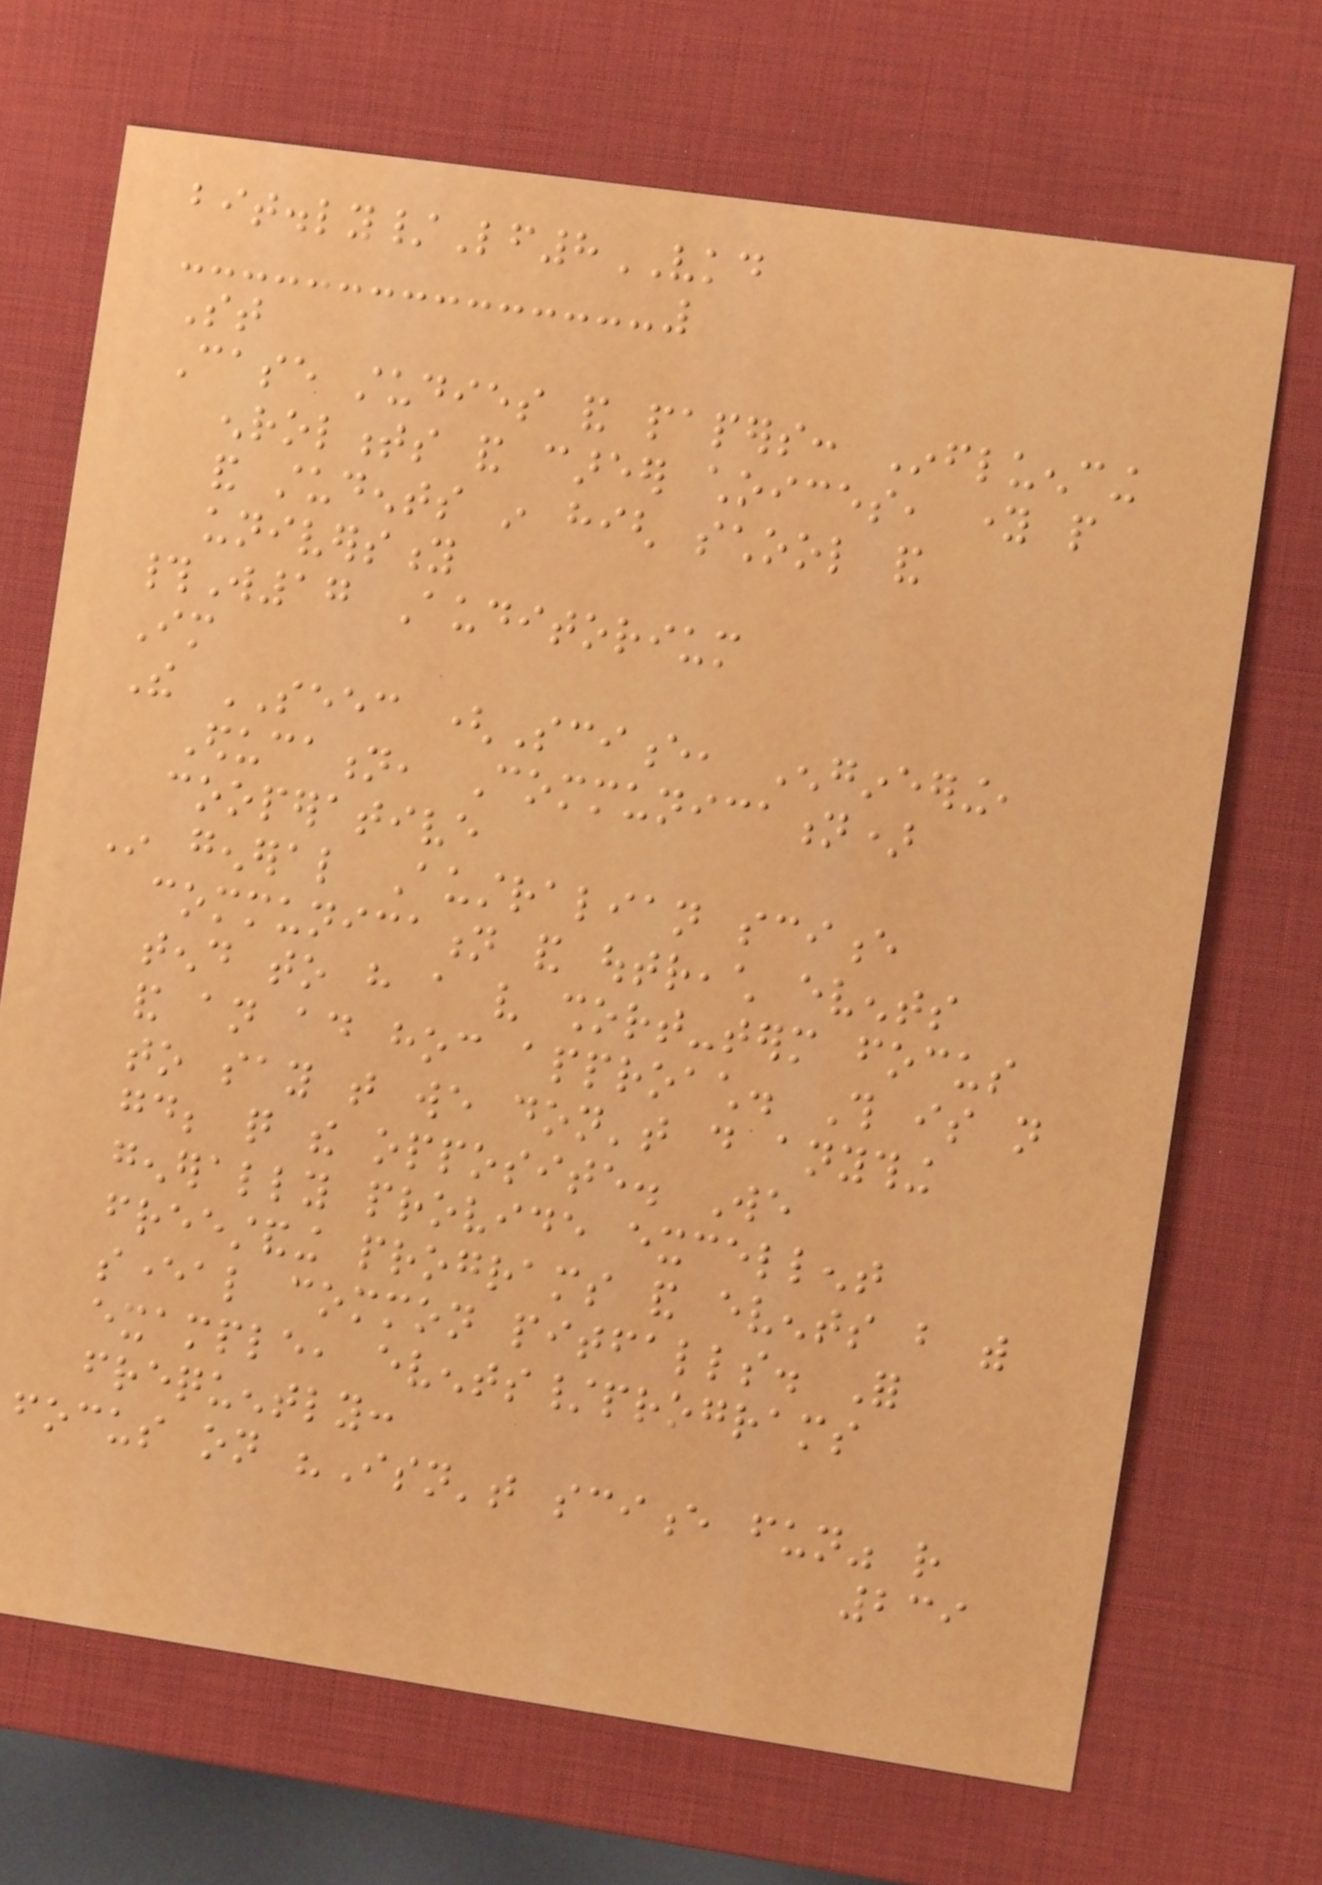bit.ly/Lf8VKD
St
Case studies and papers: Influencing
enrolments and career choices, young people
and students in high school and
university
#W17 Auditorium
Im
The SEEC (Science, Engineering,
Education, Communication)
cooperative
In general Australian science
communication and outreach events
tend to have a very short-term focus
and an ad hoc approach. This is not
to say that we don't do anything
good; quite the opposite. We
generally provide excellent
freestanding programs and events but with
several common pitfalls. For
example, events/programs
frequently:
focus on "Isn't science fun" rather
239
